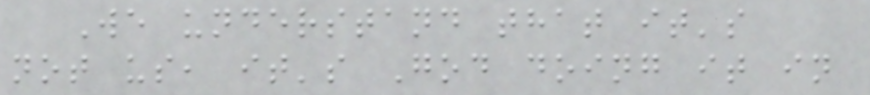We understand that it's
not us, it's God doing it in
